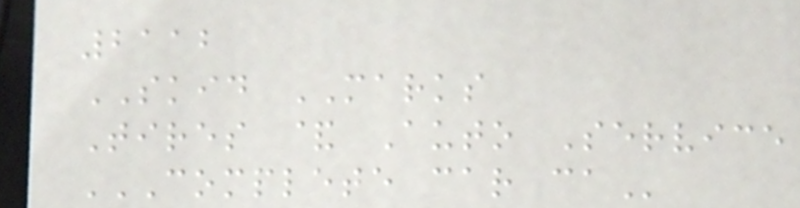2112
SKID MARKS
Tires & Auto Service
COMPLETE CAR CA
